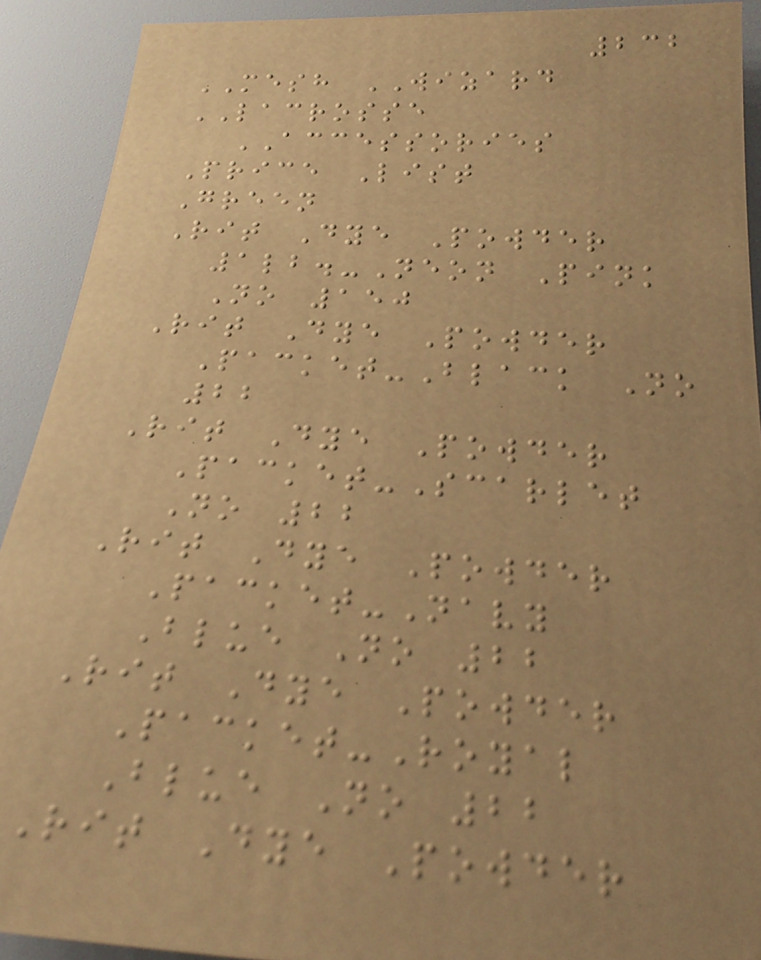232
MESH WIZARD
LACROSSE
ACCESSORIES
Price List
Green
Rit Dye Powder
1lb.-Neon Pink
No 150
Rit Dye Powder
Packet-Black No
22
Rit Dye Powder
Packet-Scarlet
No 22
Rit Dye Powder
Packet-Navy
Blue No 22
Rit Dye Powder
Packet-Royal
Blue No 22
Rit Dye Powder
